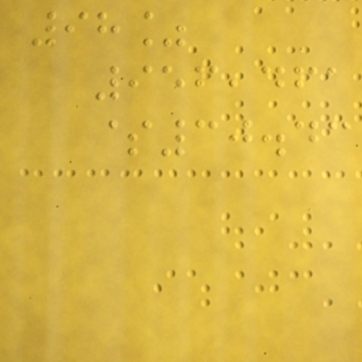98%
956,461
$30.43
